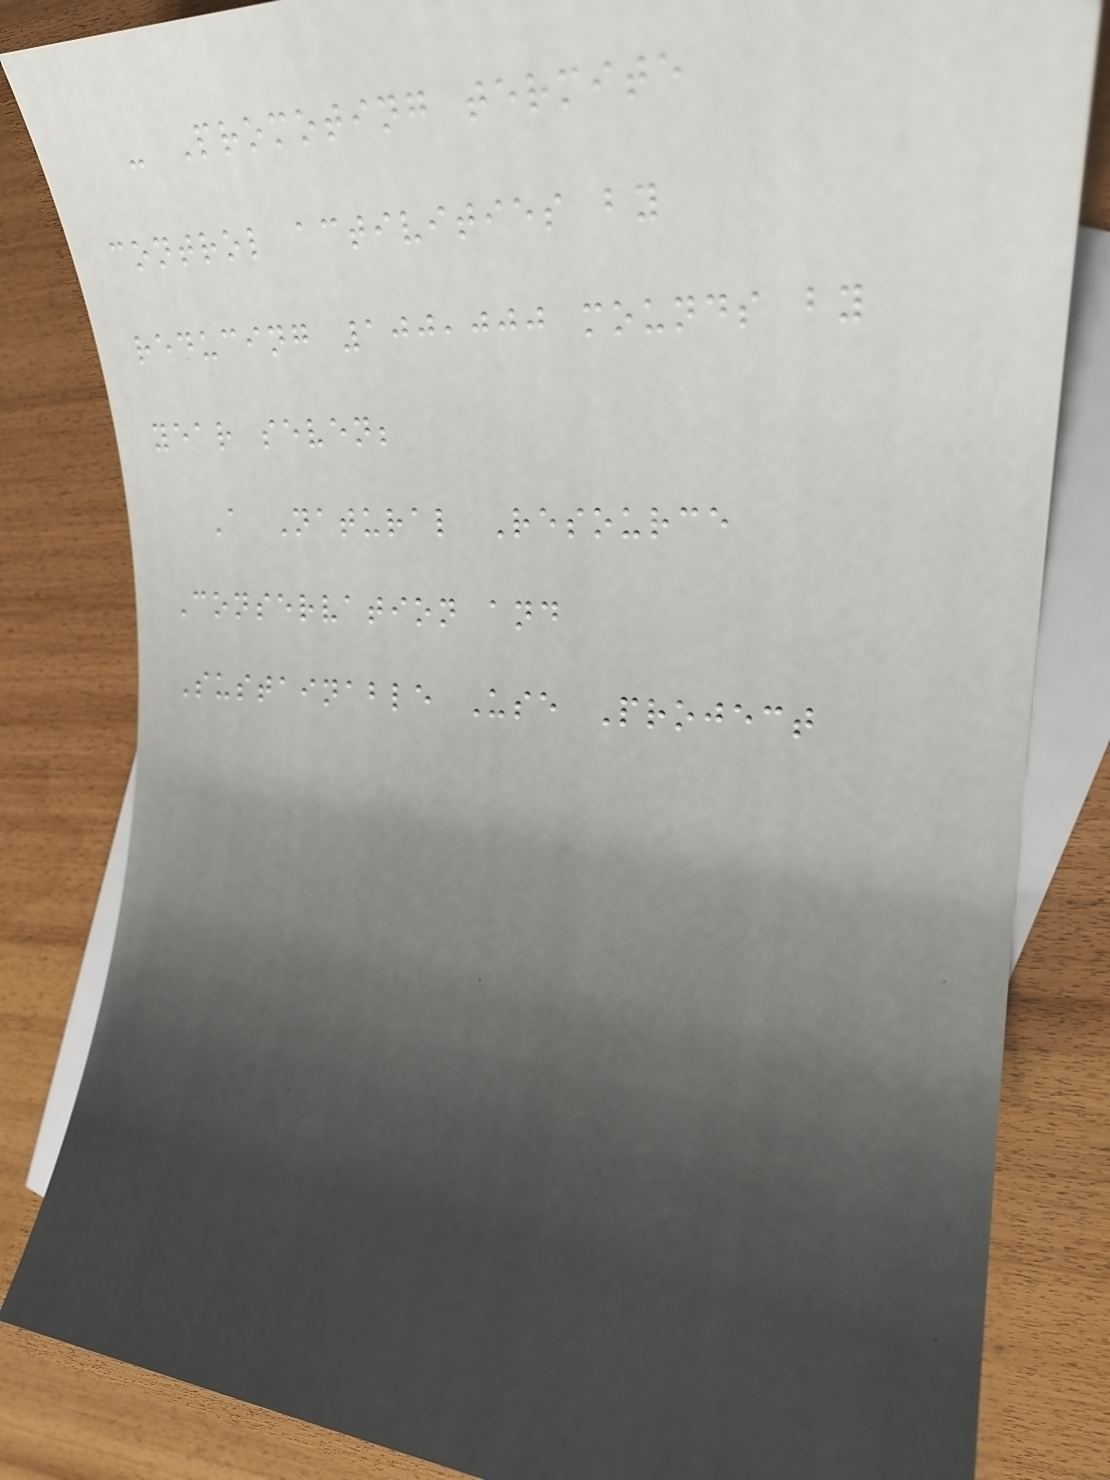- Promoting termite
control activities by
reducing 100,000 mounds by
year seven;
A Natural Resource
Conservation and
Sustainable Use Project
